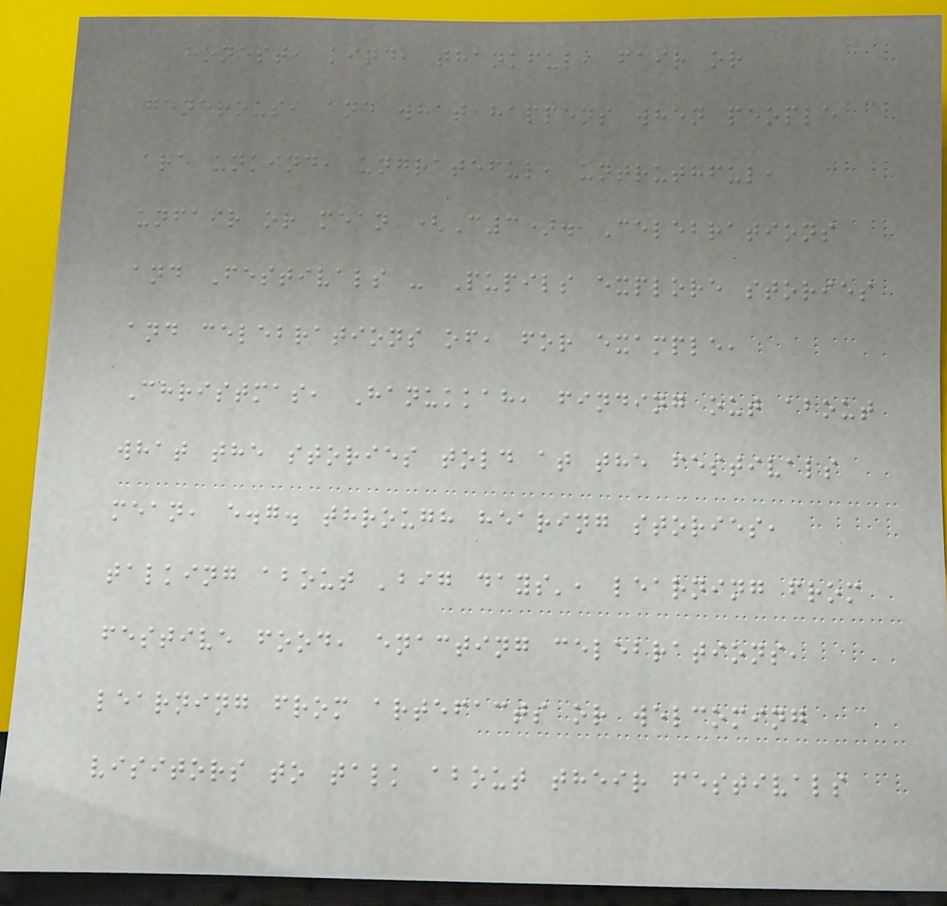honest, kind, thankful, fair or
generous, and what happens when people
are unkind, ungrateful, untruthful,
unfair or mean (C3). Celebrations
and Festivals - Pupils explore stories
and celebrations of, for example,
Christmas, Hanukkah, finding out about
what the stories told at the festivals
mean, e.g. through hearing stories,
talking about 'big days', learning from
festive food, enacting celebrations,
learning from artefacts or welcoming
visitors to talk about their festivals
